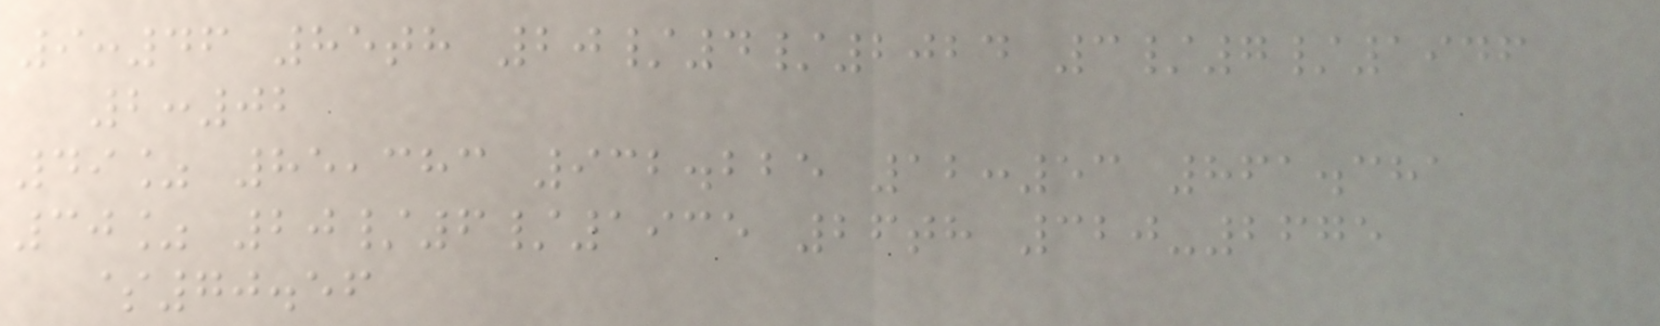9:46 85th 20/4/2024 3/7/1946
2:02
49% 85,383 932.225 12:53 861.381
30% 20/6/1935 26th 320-2675
$70.56
